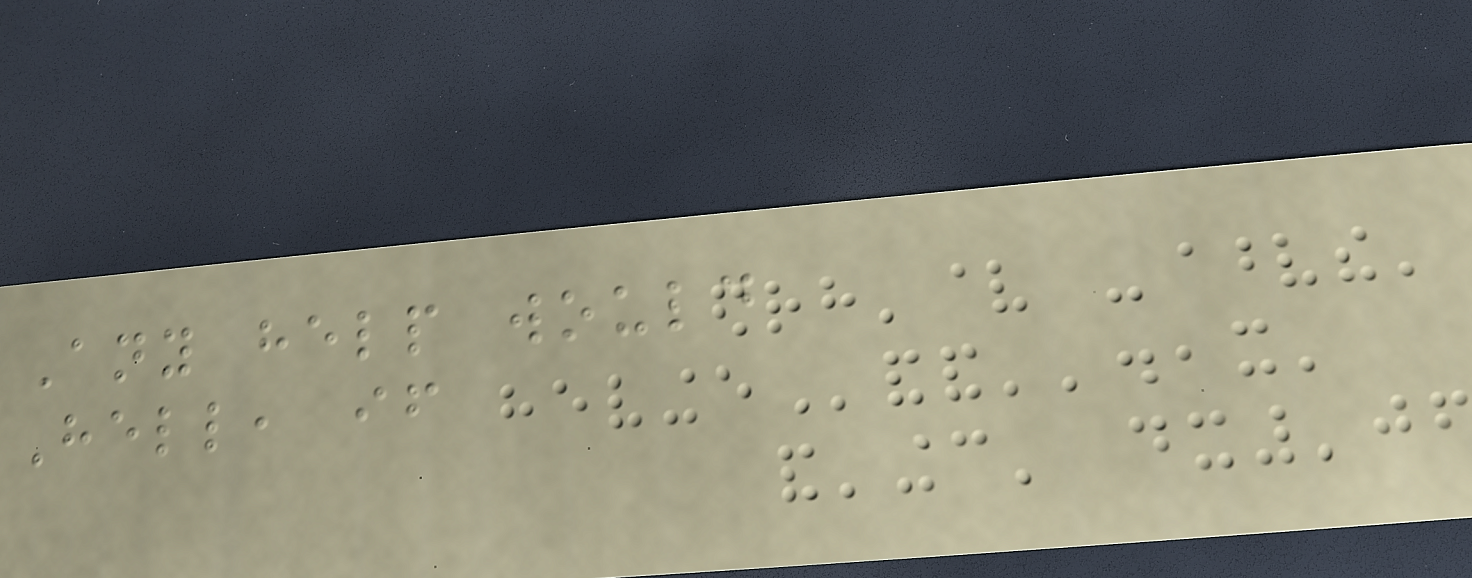Any help would
Hell, if
